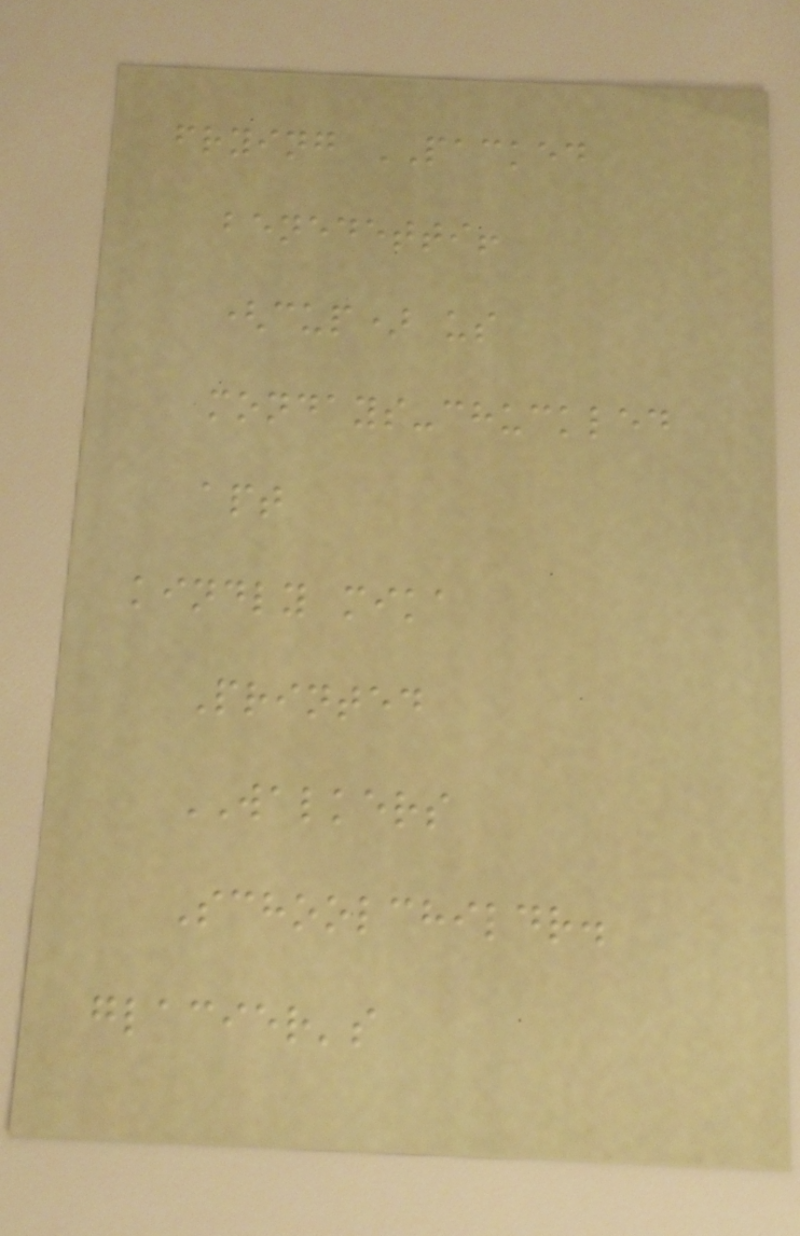frying PACKED
benedetti!
(cup) us
mondays-chuckled
apt
kindly mika
Printed
WALKERS
Schoolchildr.
glacier's
